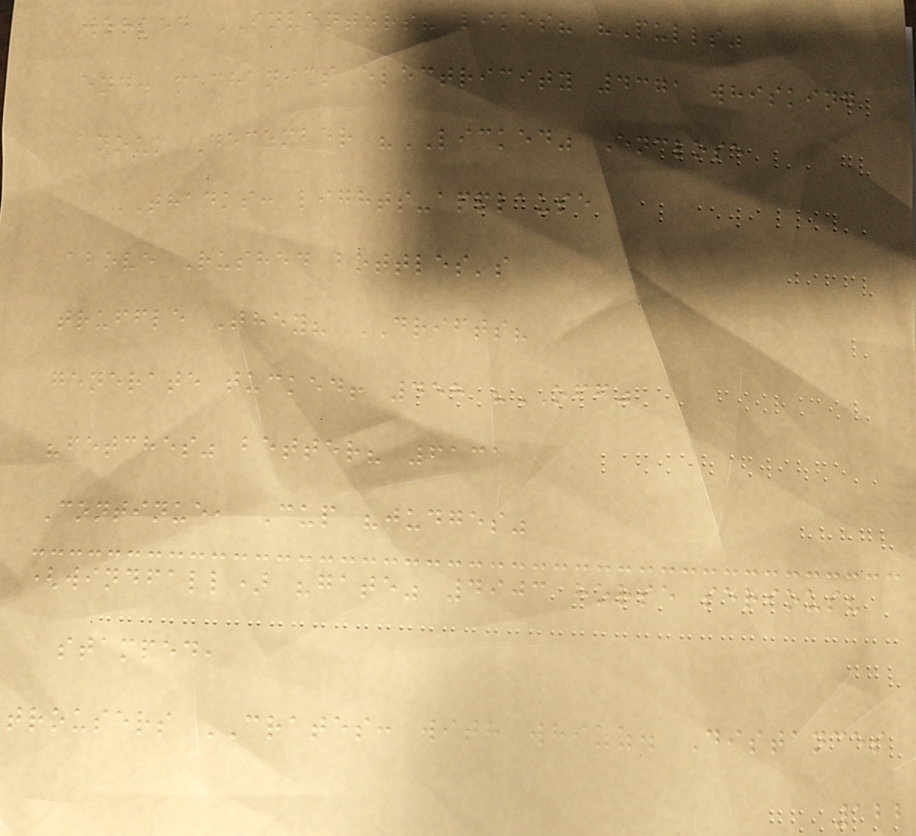worked INVENTORS? likes? "Pulls"
end. mechanics electricity 4371 whisking
anouk December "LICKED" Enclose
THANKS: lights-applause
above Rushed bottles's
truffle They? DRIFTS?
generate tucked! 458 "OFF"
"fetches" better? 6131
Continue, Cup "judges"
(windfall) "gate" 4903 horse serious?
stamped,
trousers CRATES: with whizz. Distances
122
